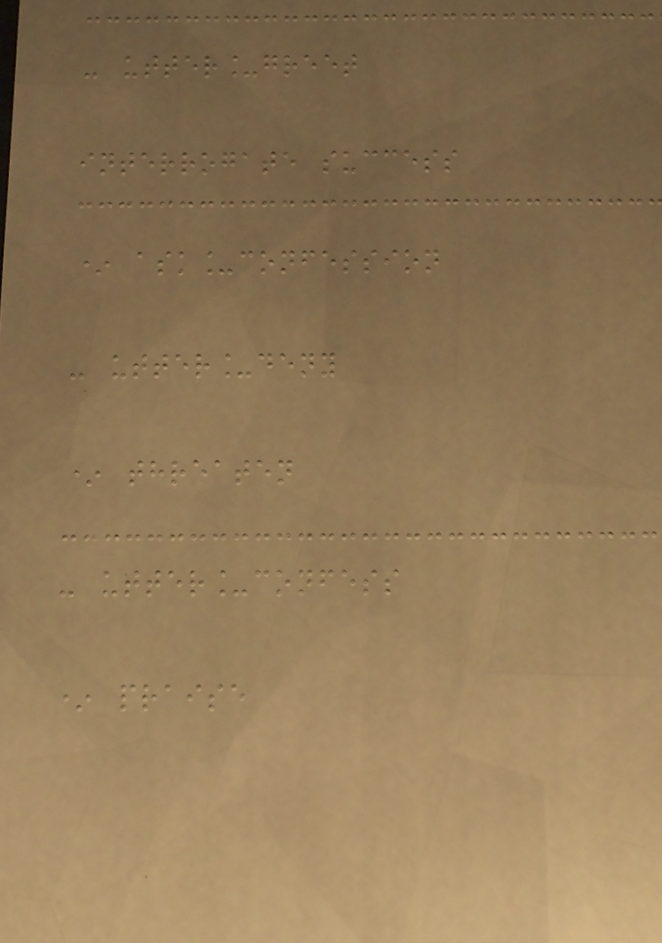- utter_greet
interrogate success
* ask_confession
- utter_deny
* threaten
- utter_confess
* praise
